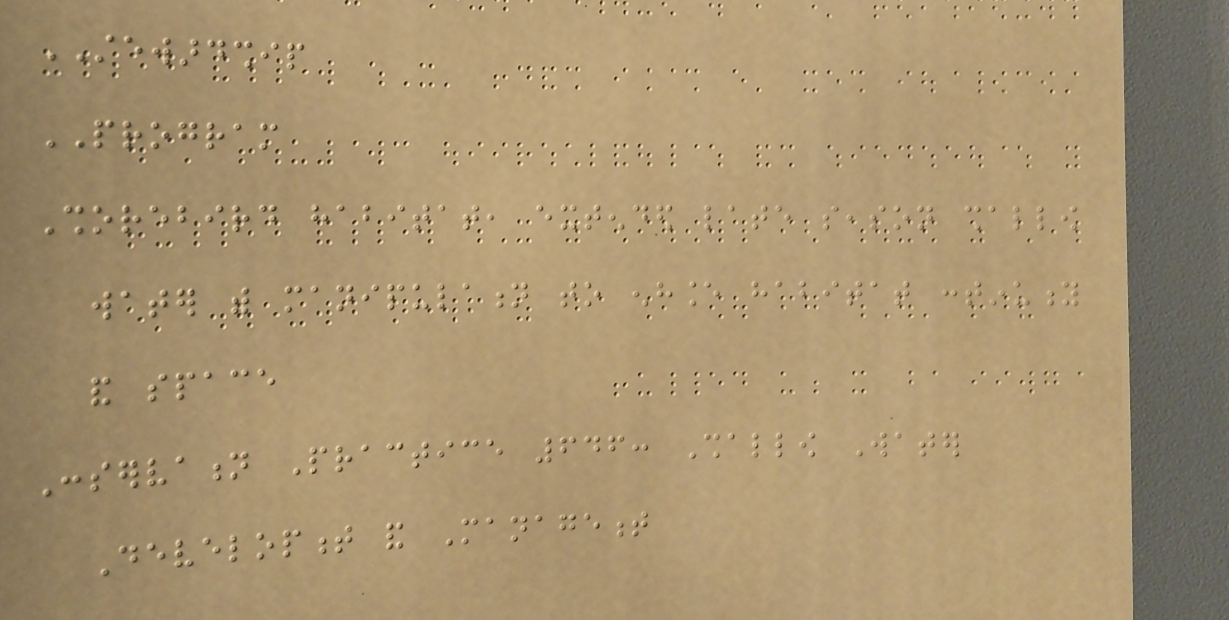STEWARDSHIP
PROGRAM
Shorebird habitat, extended late season shallow
water with manipulation to enhance habitat continuity
and space
Conservation Practice 646: Shallow Water
Development and Management
